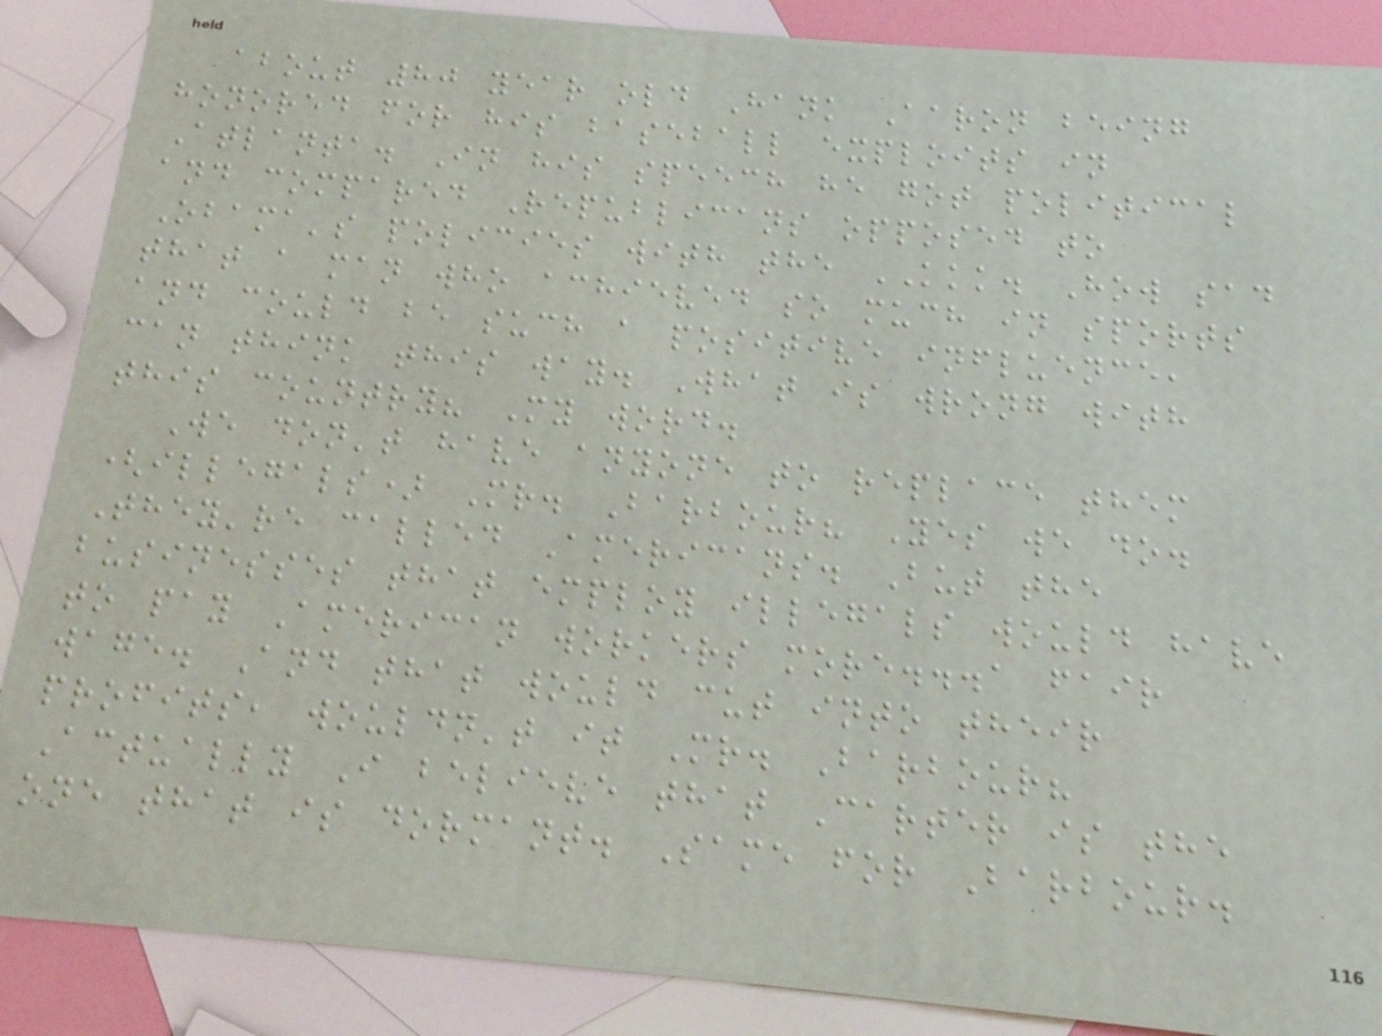about 80 year old Hank Aaron being
honored for his baseball exploits in
Atlanta. In his speech he got political
and compared Republicans opposed to
Obama's policies with the KKK. How sad
that a man who achieved so much in sports
and could be such a positive influence,
can think this way. What is wrong with
this country? My word.
We don't have anyone to replace them
(illegals) Mr. Barbour? Yes we do.
They're called Americans. But the
businesses that employ illegals would have
to pay American workers more...a fair
wage. And that would cut into their
profits, wouldn't it Mr. Barbour?
Actually I believe that Carter is the
one that is dormant. Same for Barbour.
